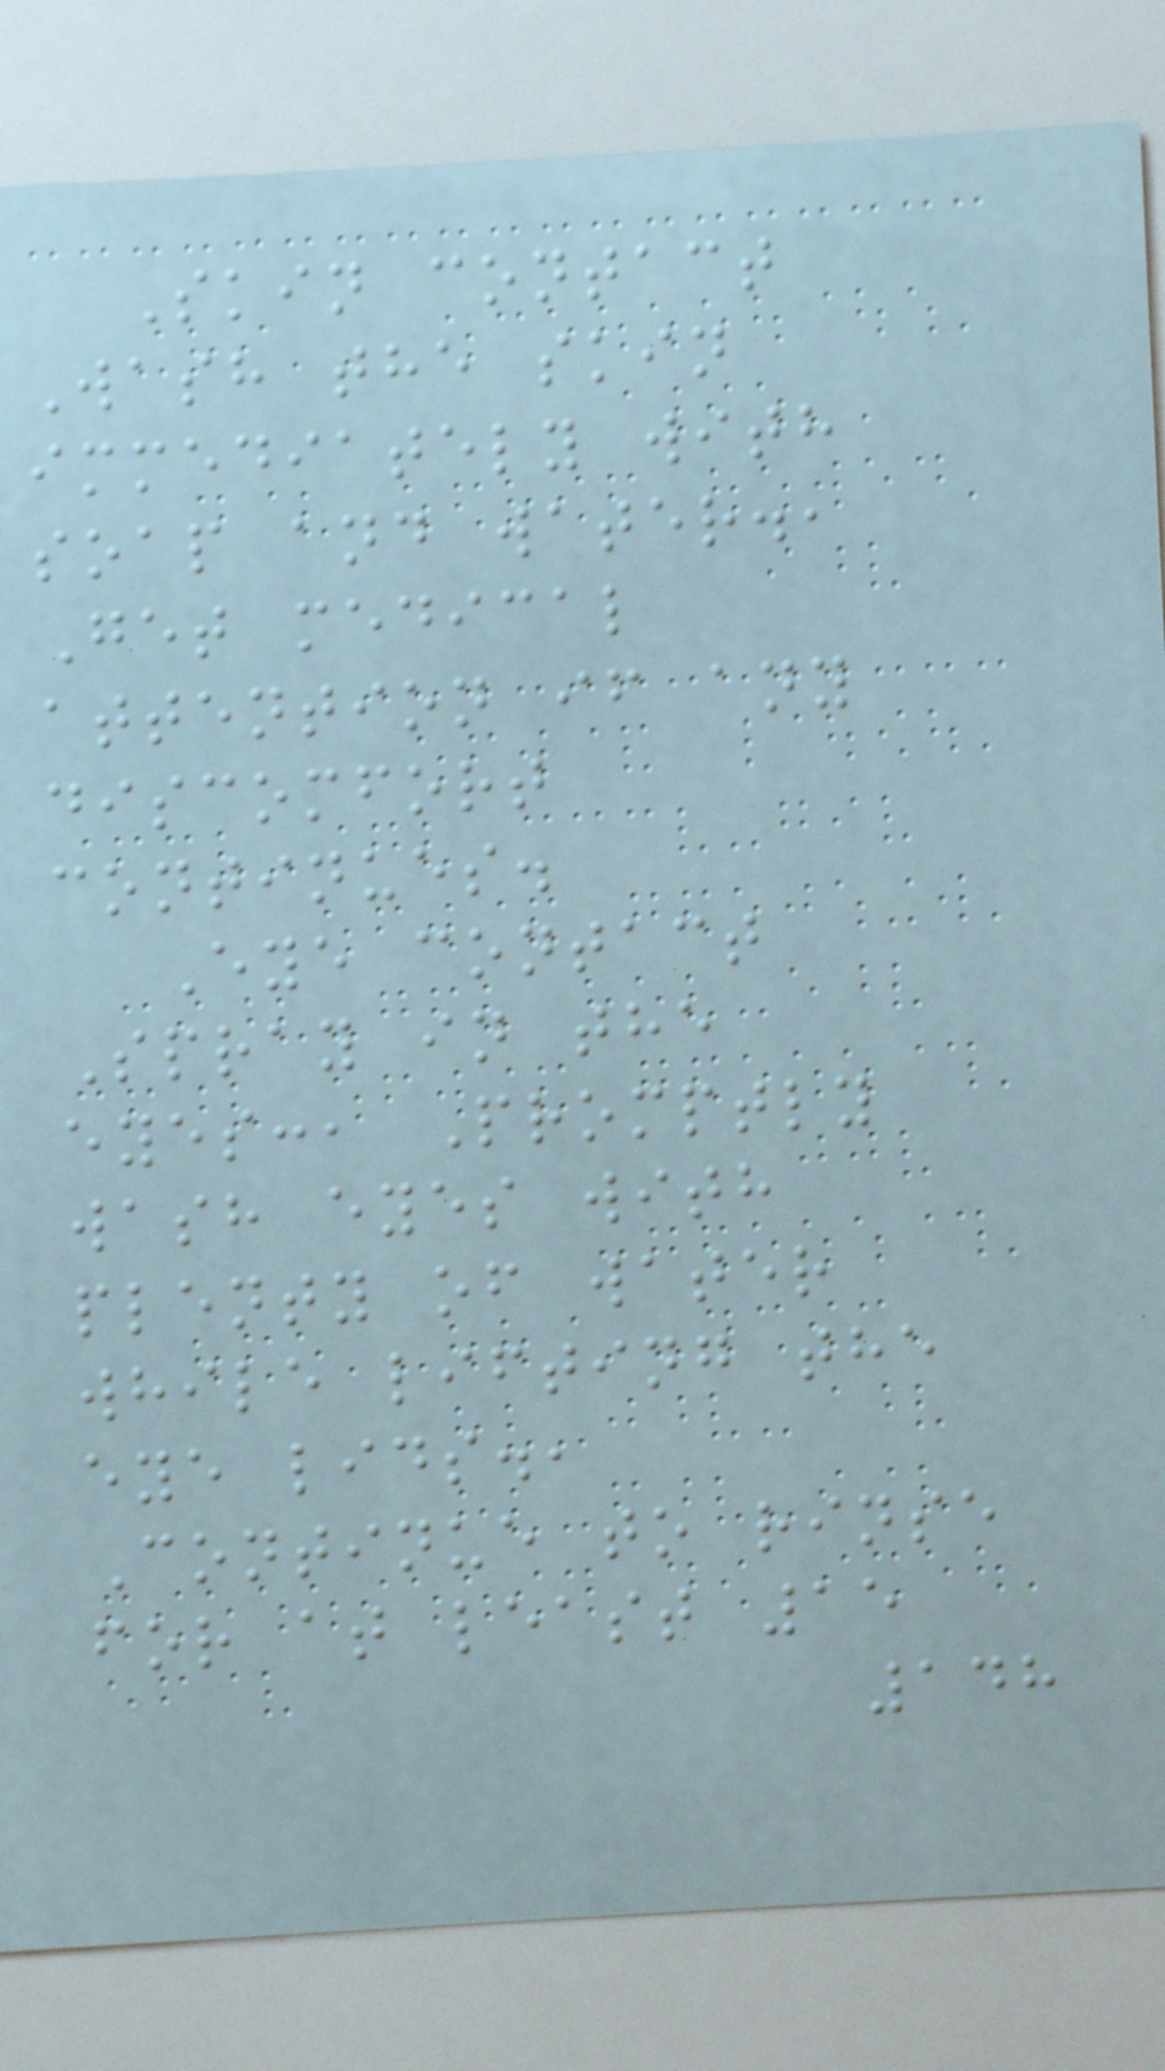Skin contact
Wash the skin
immediately with
soap and water.,
Get medical
attention if any
discomfort
continues.
Eye contact
Spray in the
eyes:, Promptly
wash eyes with
plenty of water
while lifting the
eye lids.,
Continue to rinse
for at least 15
148
